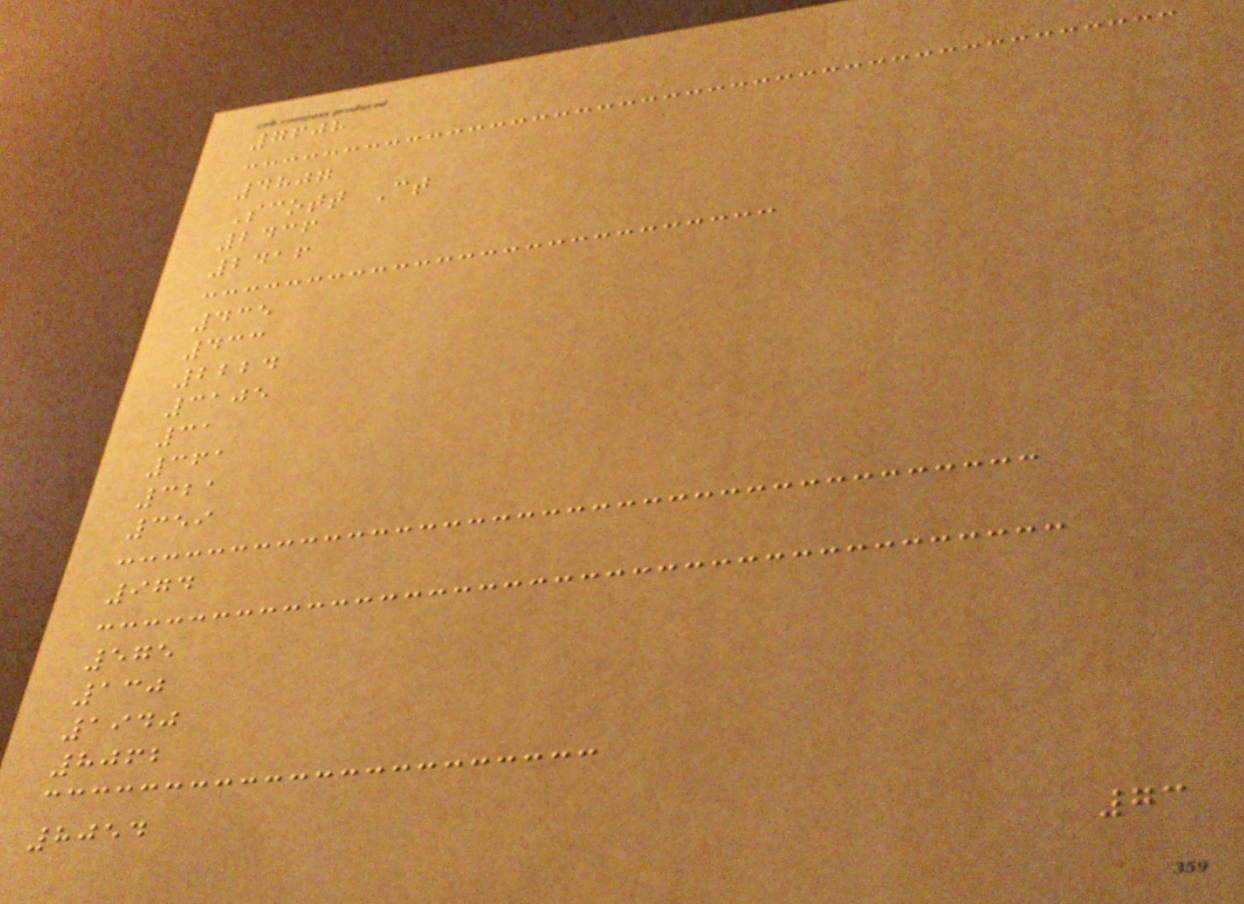7608
4807
Scott Ct
2436
2416
435
433
2224
3105
31
361
321
359
974
575
130
1940
8062
8054
73
